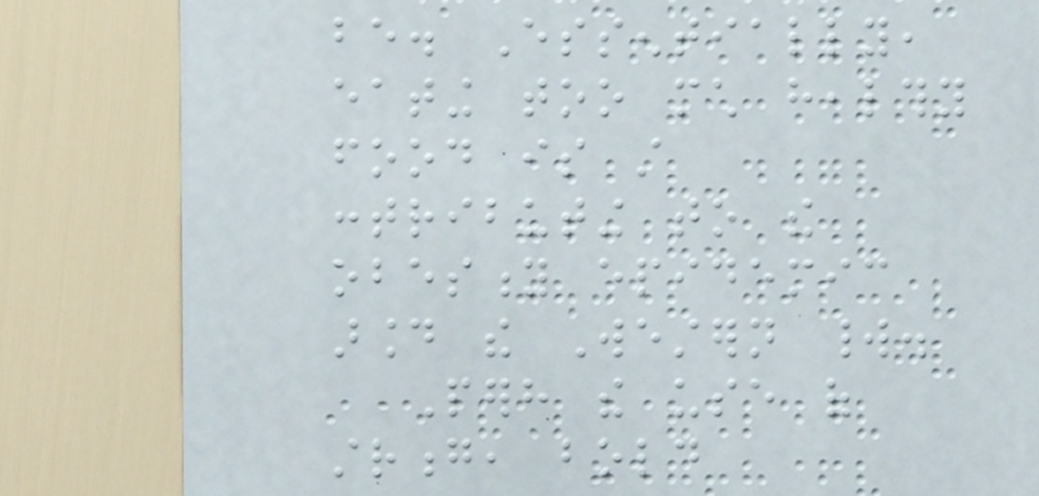be. Essentially,
eating too much healthy
food is still
contributing to the
obesity epidemic
around the Western world.
Perhaps the use of
strong, bold
